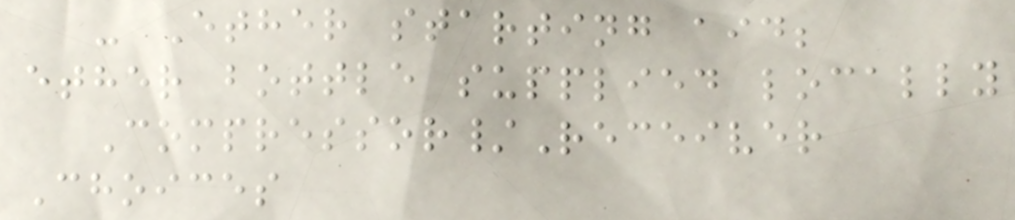- Ether starting aid;
ether bottle supplied locally
Compressor/Receiver
Choices
